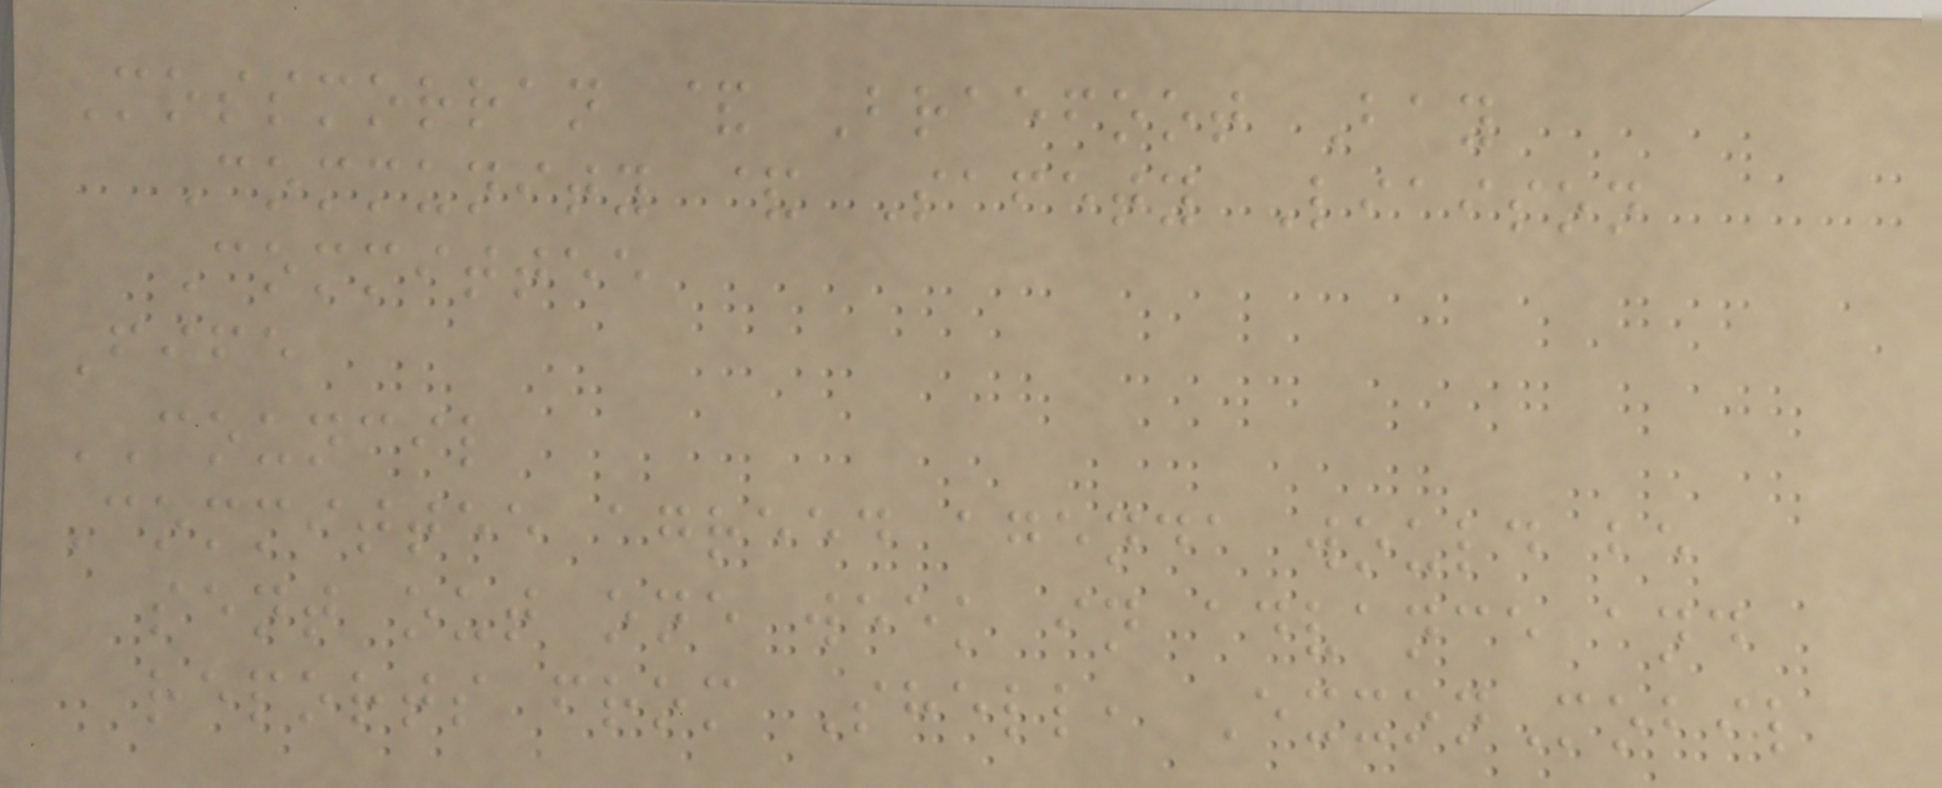Mossmorran & Braefoot Bay
Community & Safety Liaison
Committee
Fife
COUNCIL
Committee agreed agenda would be
sent out one week in advance and
reports from Shell, ExxonMobil
